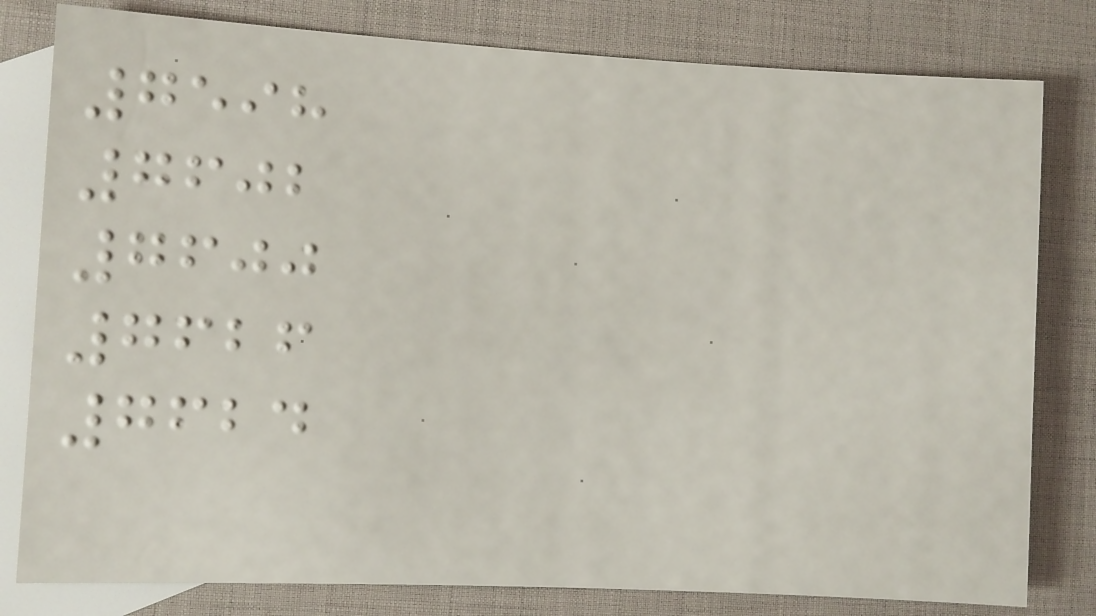7598
7602
7600
7626
7624
